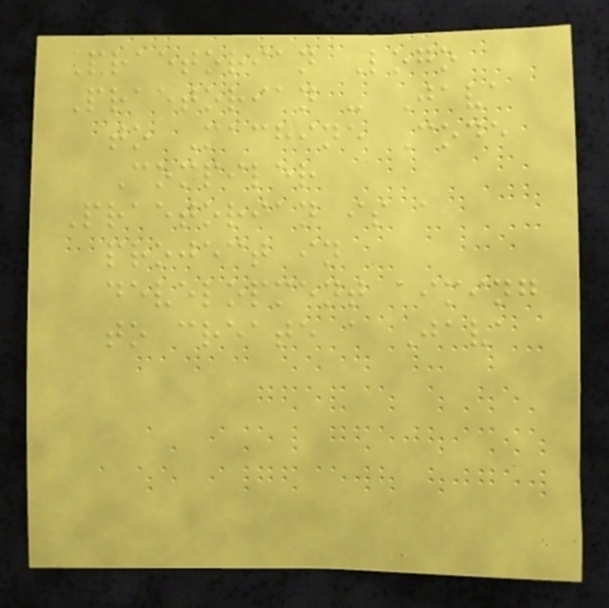Praetorian Logo
Praetorian - Java
to Machine Code
Compiler
Praetorian is a
project in
development aiming
to create a Java
